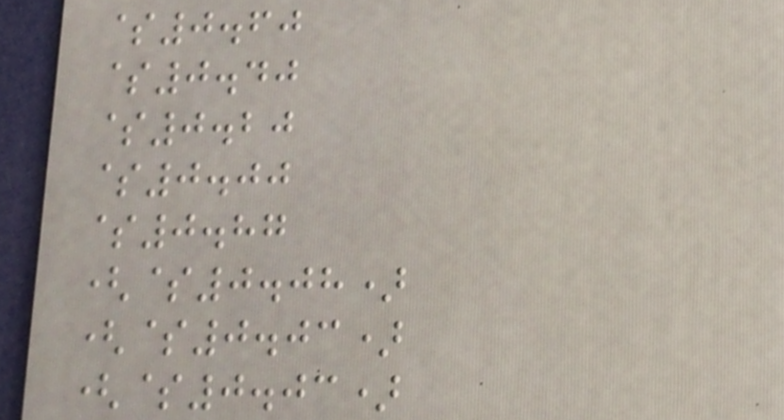$0.60
$0.40
$0.20
$0.00
$0.87
($0.08)
($0.03)
($0.03)
